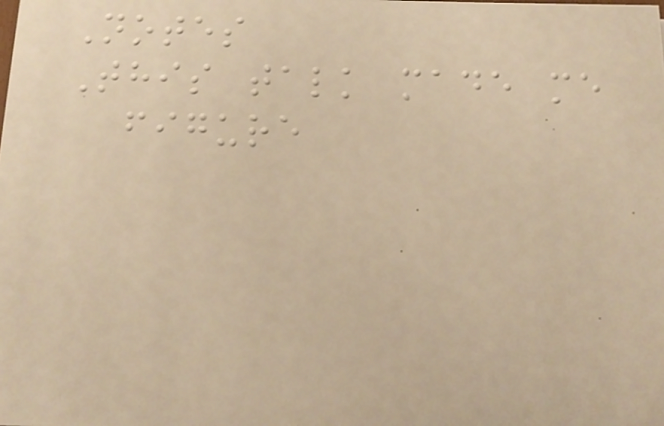Notes
This talk made me
figure
